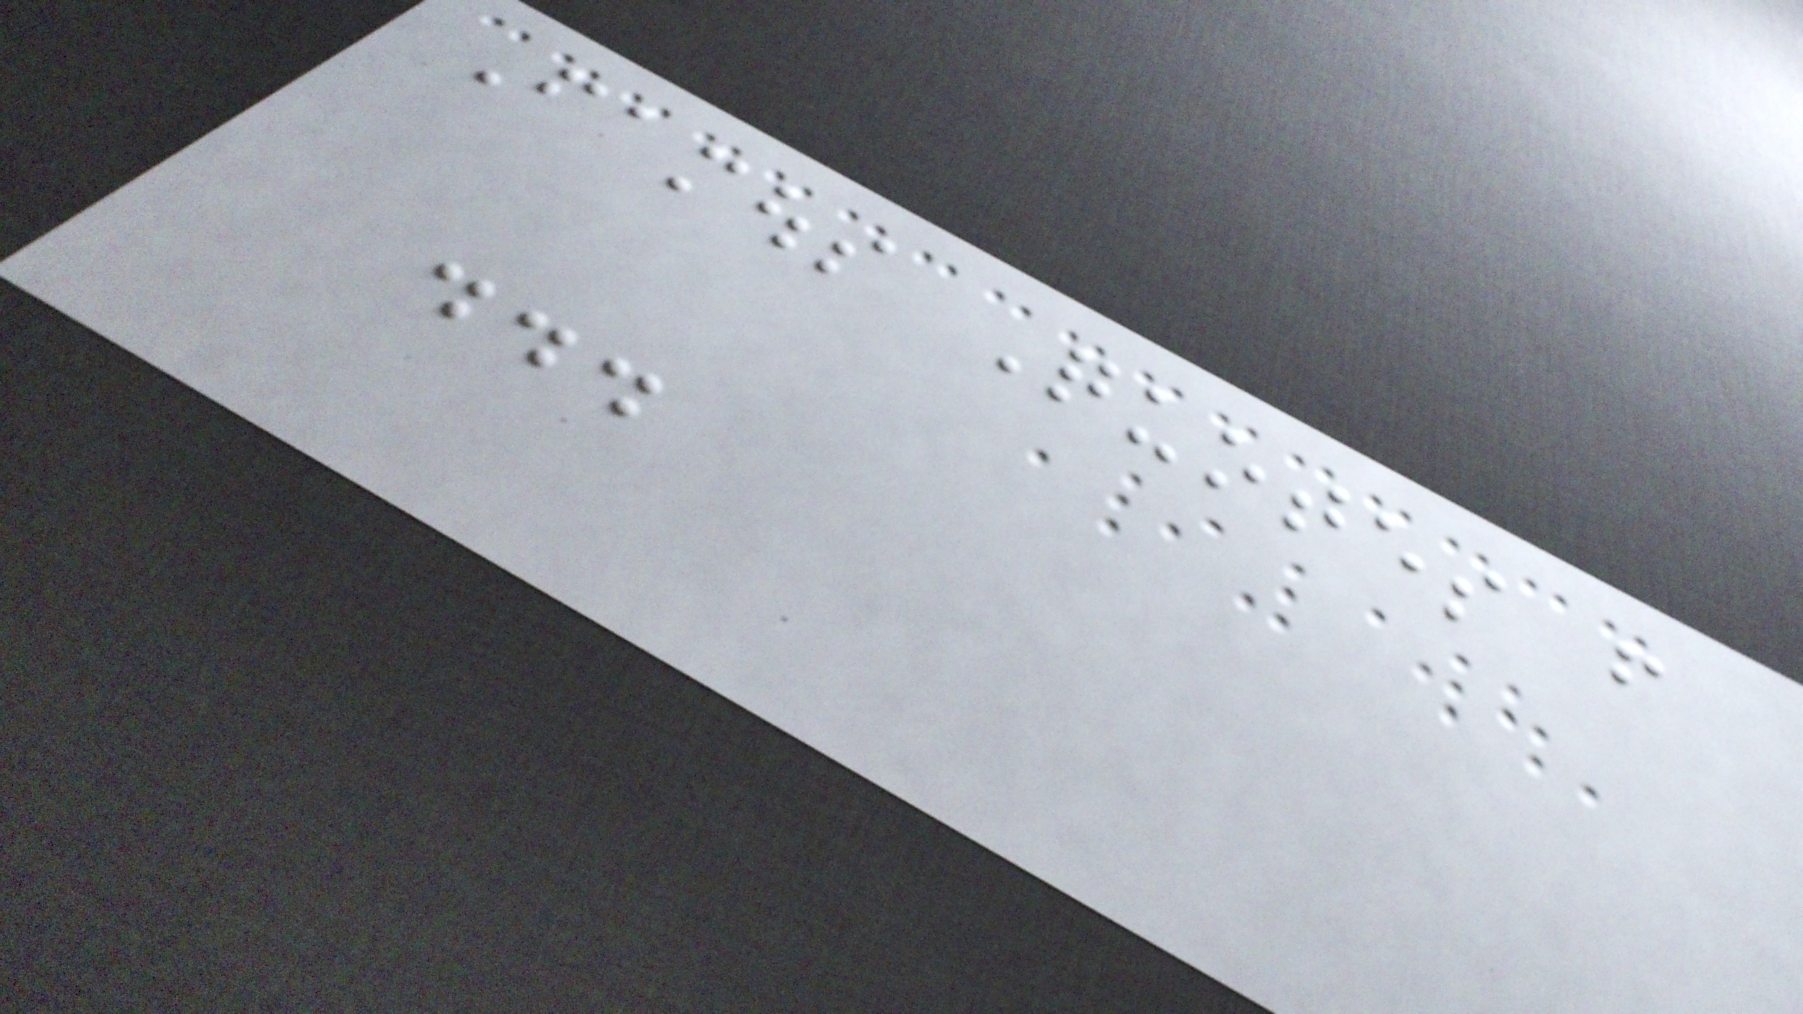Famous Quotes from
...
